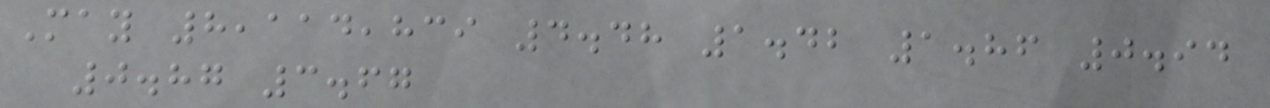May 8,114,839 4.48 1.42 1.86 0.94
0.87 3.67
